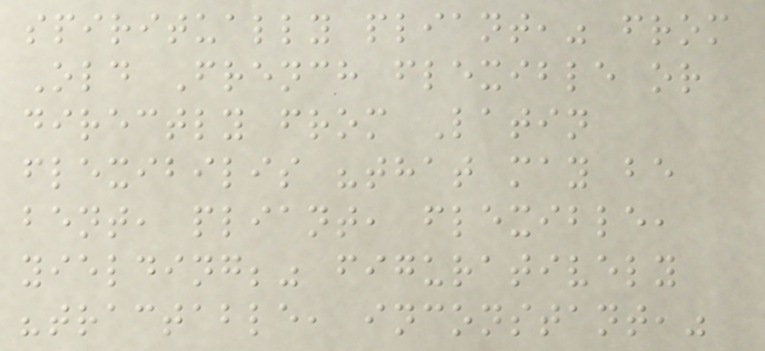spiritually pliant," from
Old French flexible or
directly from Latin
flexibilis "that may be
bent, pliant, flexible,
yielding;" figuratively
"tractable, inconstant,"
